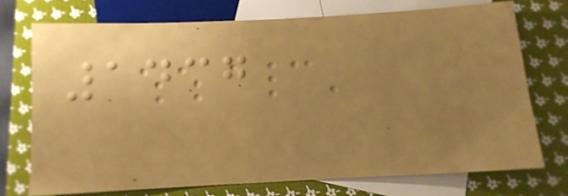1437
